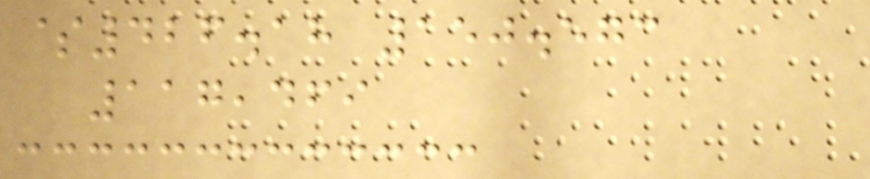$426.18 150.573
117,469
